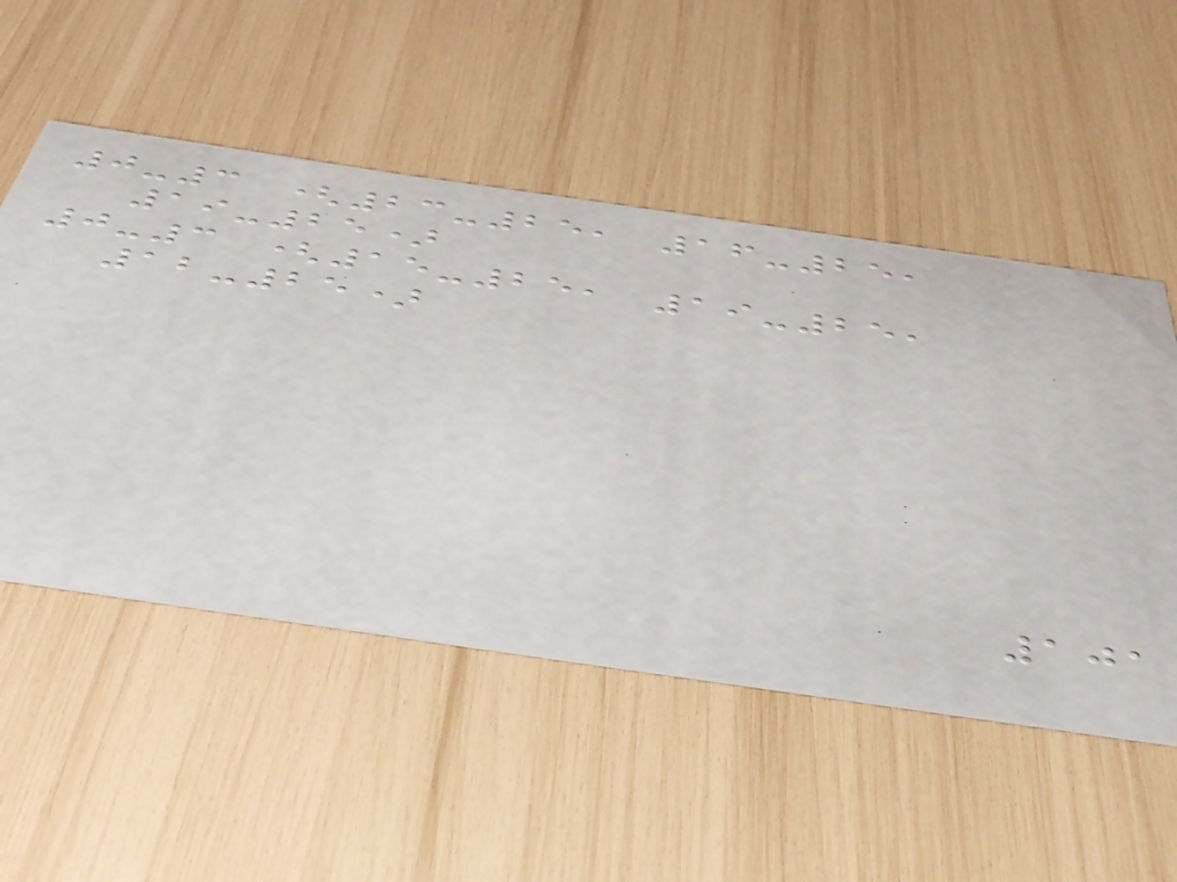0-3 (23-25, 16-25,
19-25)
0-3 (15-25, 19-25,
12-25)
101
